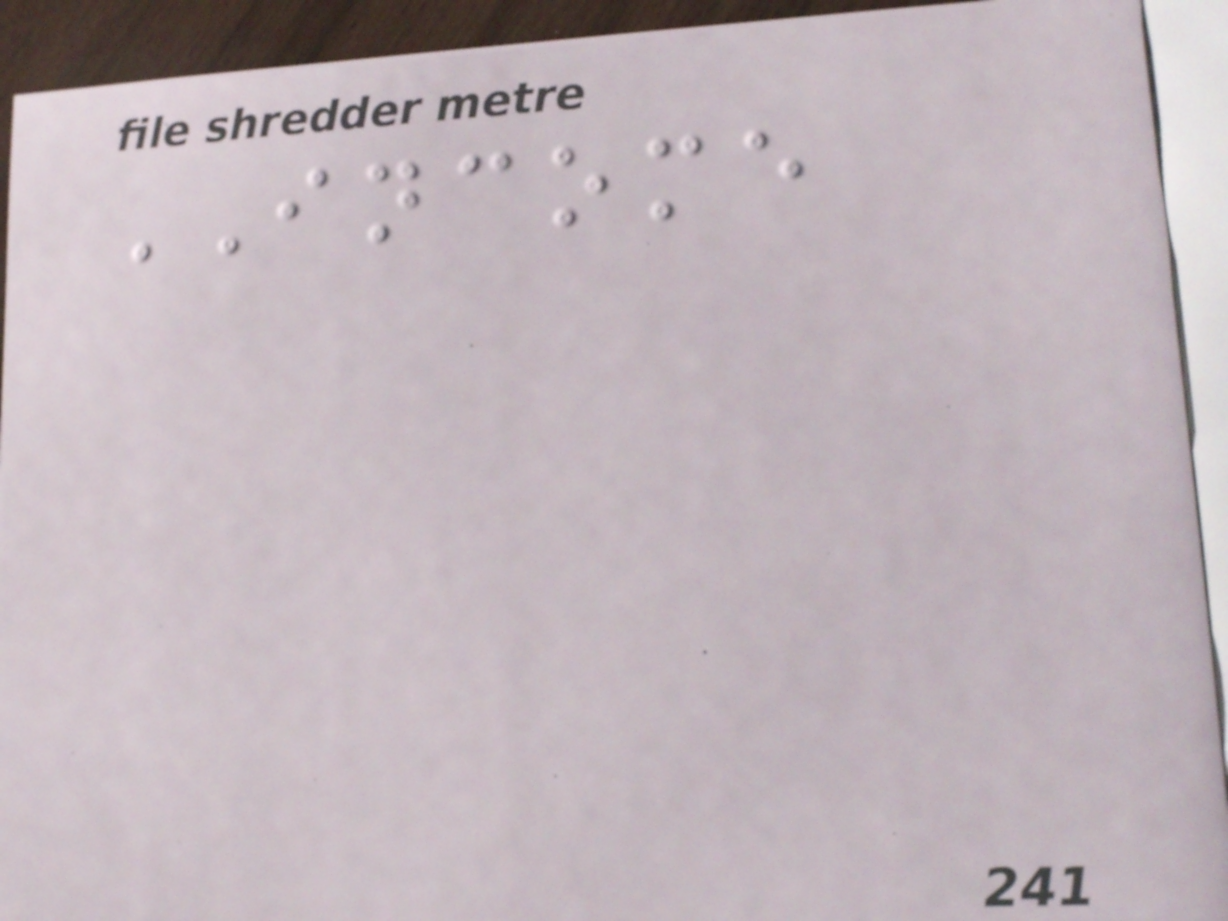INCOME
